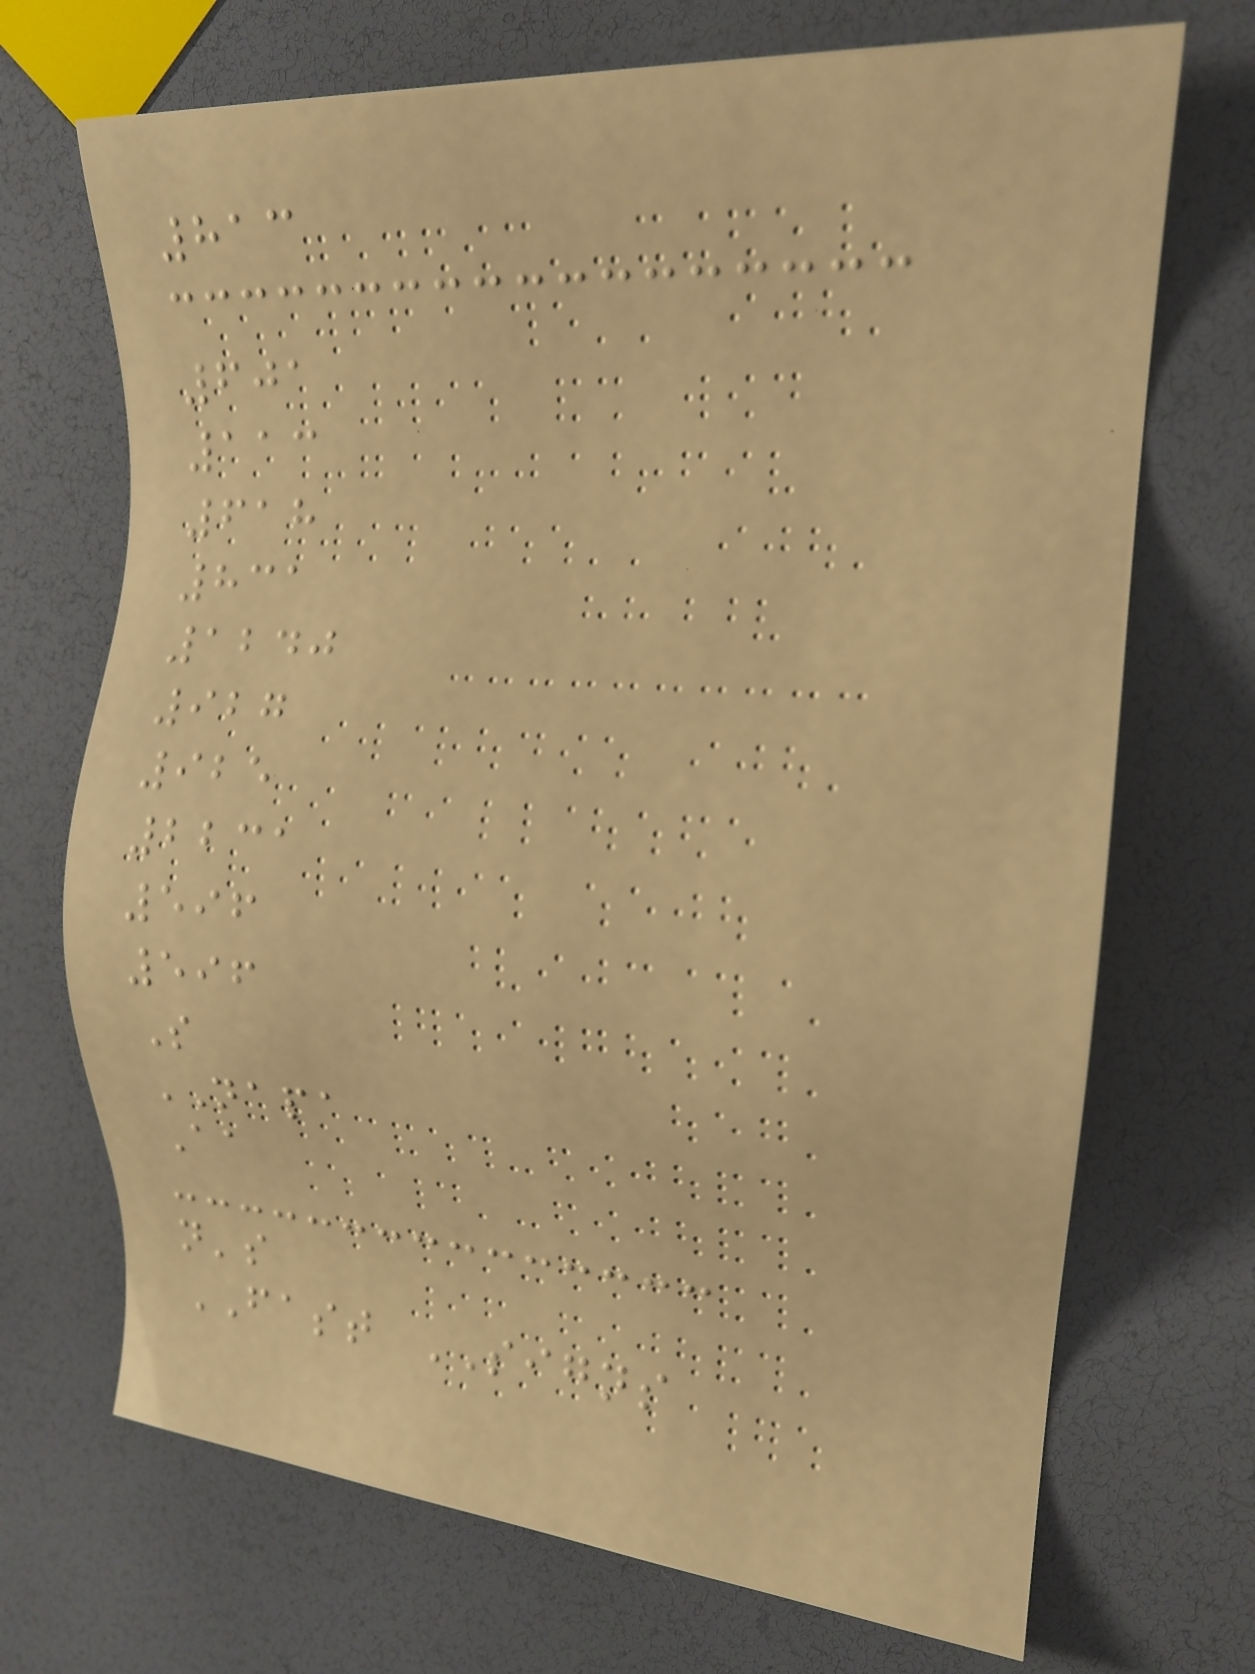813
601
113
618
831
1240
927
925
2231
596
596
S
NAPA
Aa
n's
FAST SIGNS
